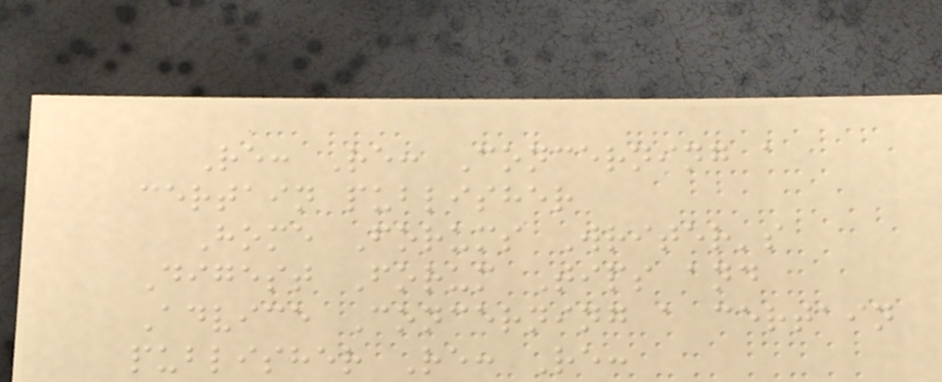Re: Re: Concerning a
certain publisher
Home Forums Writer's
Digest Forum Tips and
Advice Concerning a certain
publisher Re: Re:
